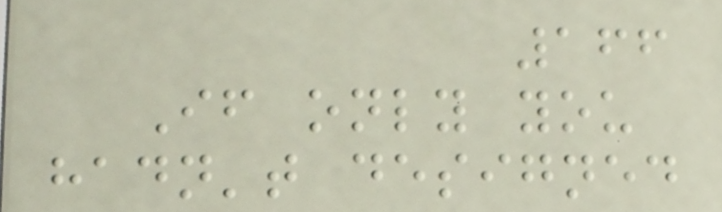166
If only you
hadn't designed
